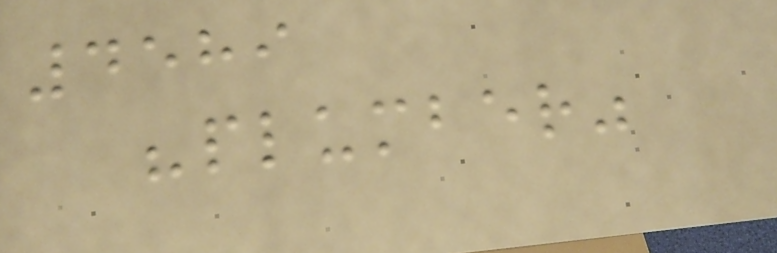4589
"plumber"
